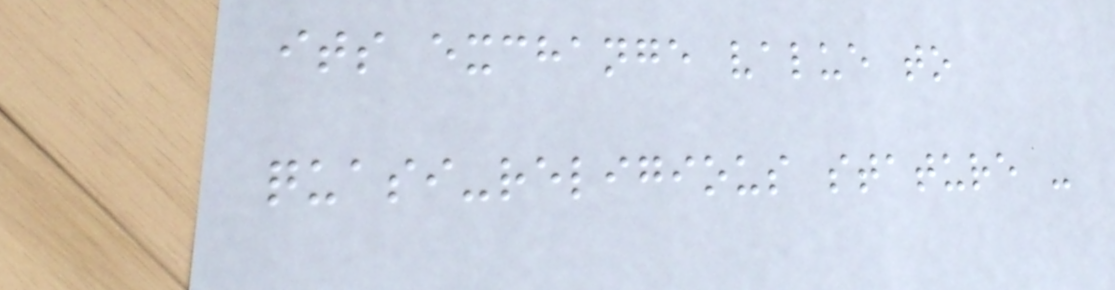its exchange value to
quasi-religious stature -
